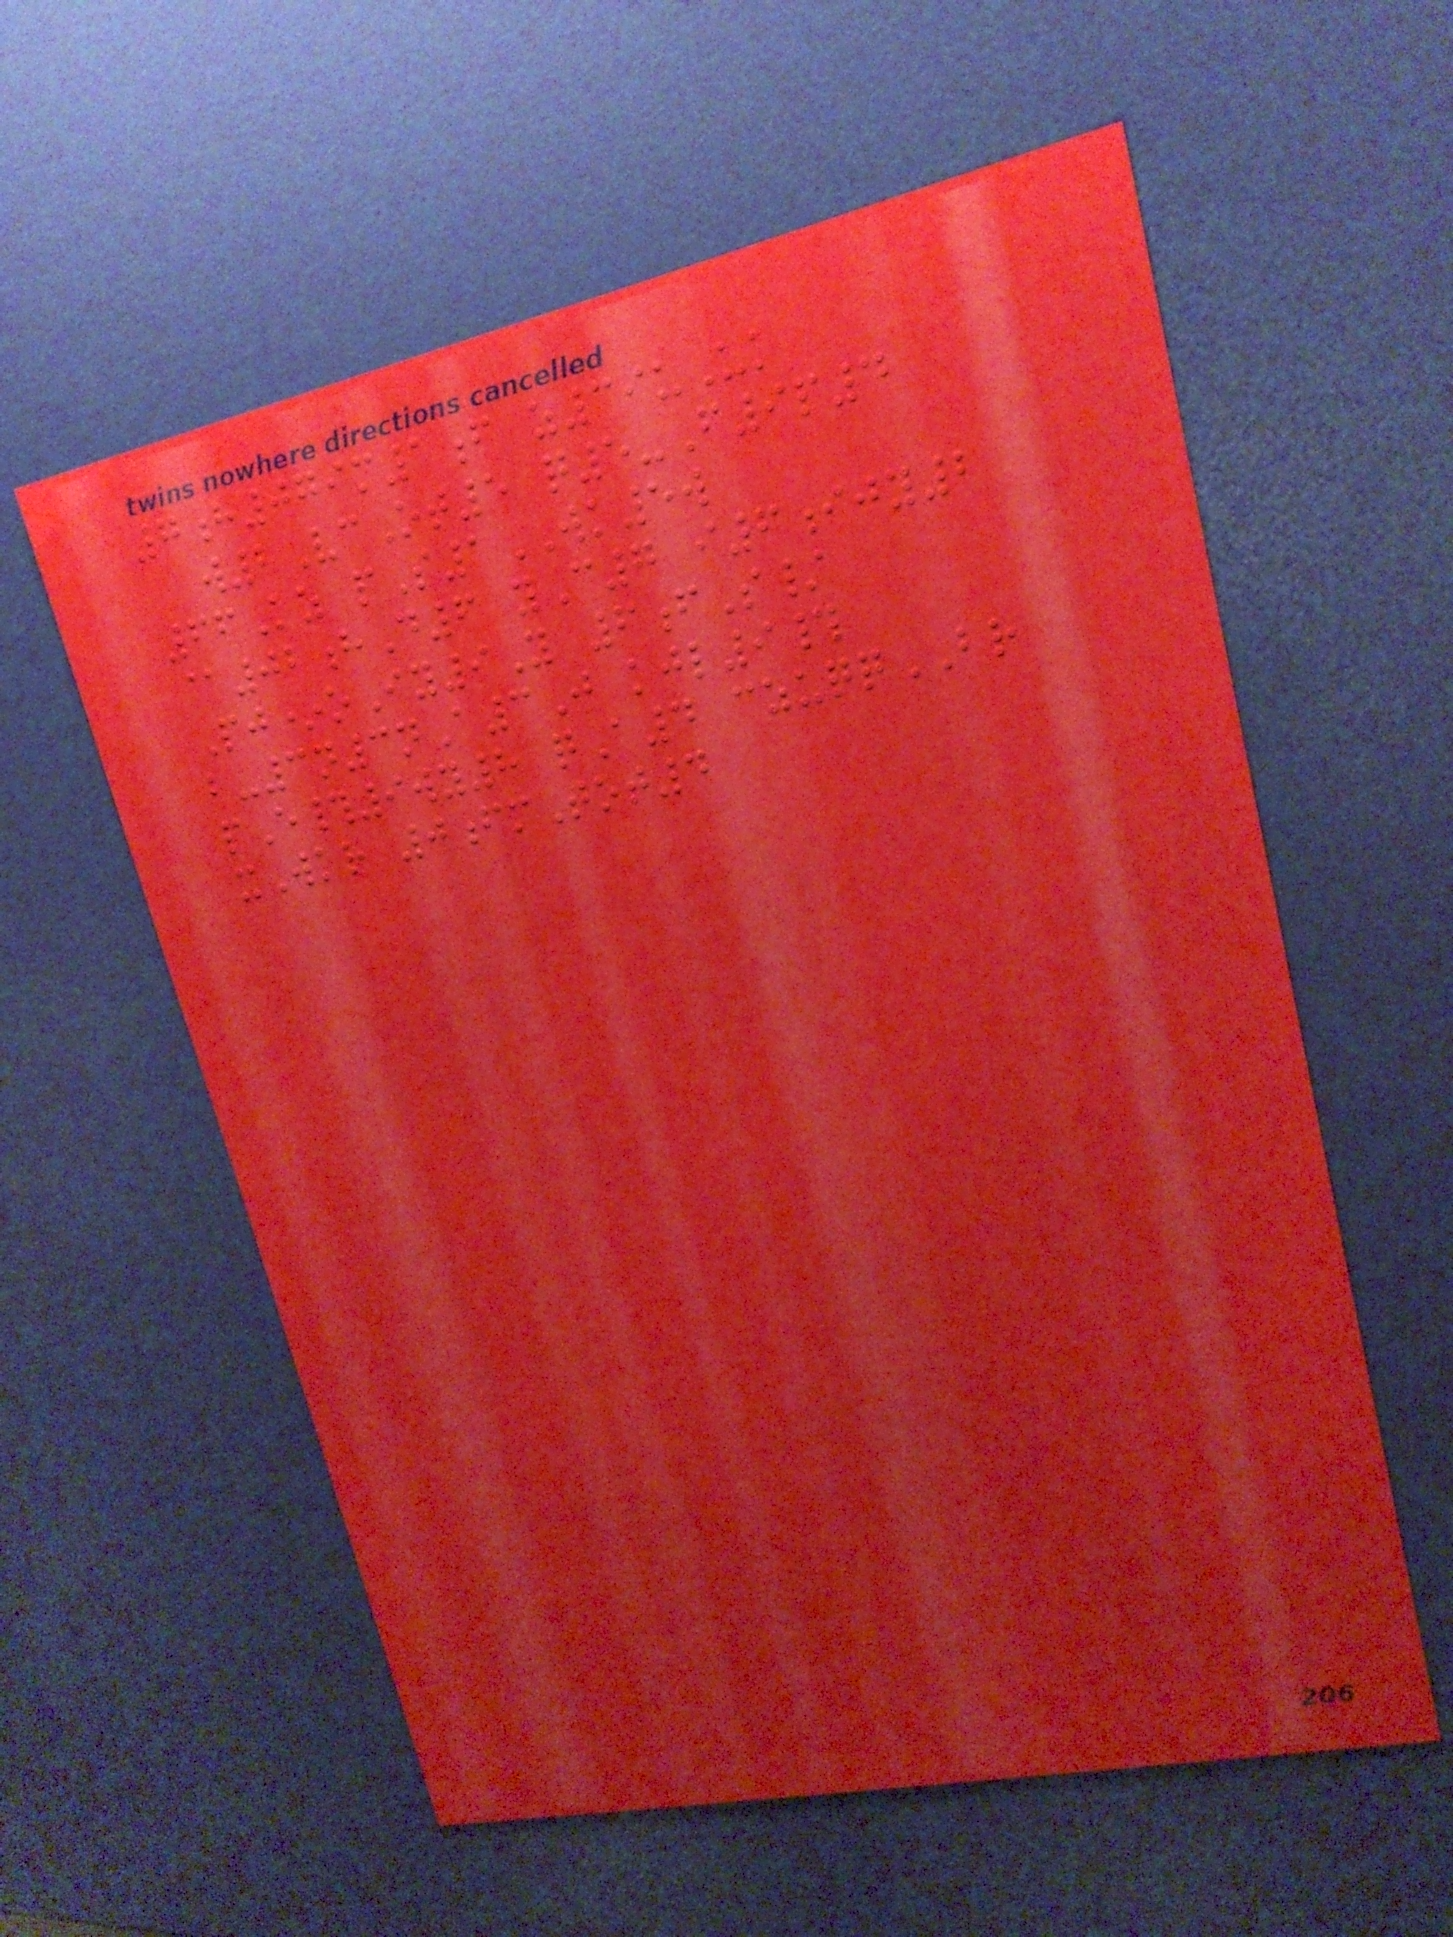7h079m1f z39uUk
w2VcOt5 q5-F9p4
66Kz pS1WK5w
@02hD6 yC7 i6ijy2
Pj*oIy9Y 6fS/
b-3n3nA3J kjl9#
pE#9wy8 qA4 czuqqBR
xWkr 0fmTot4
